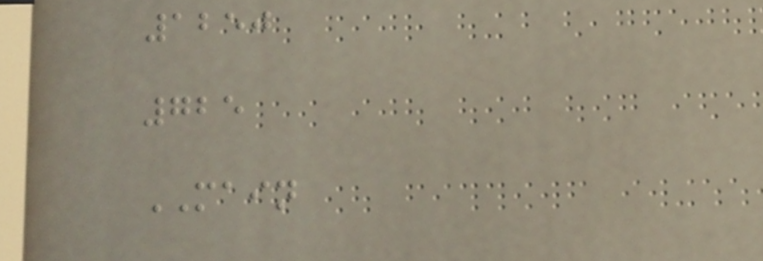1250
725
MAIN
